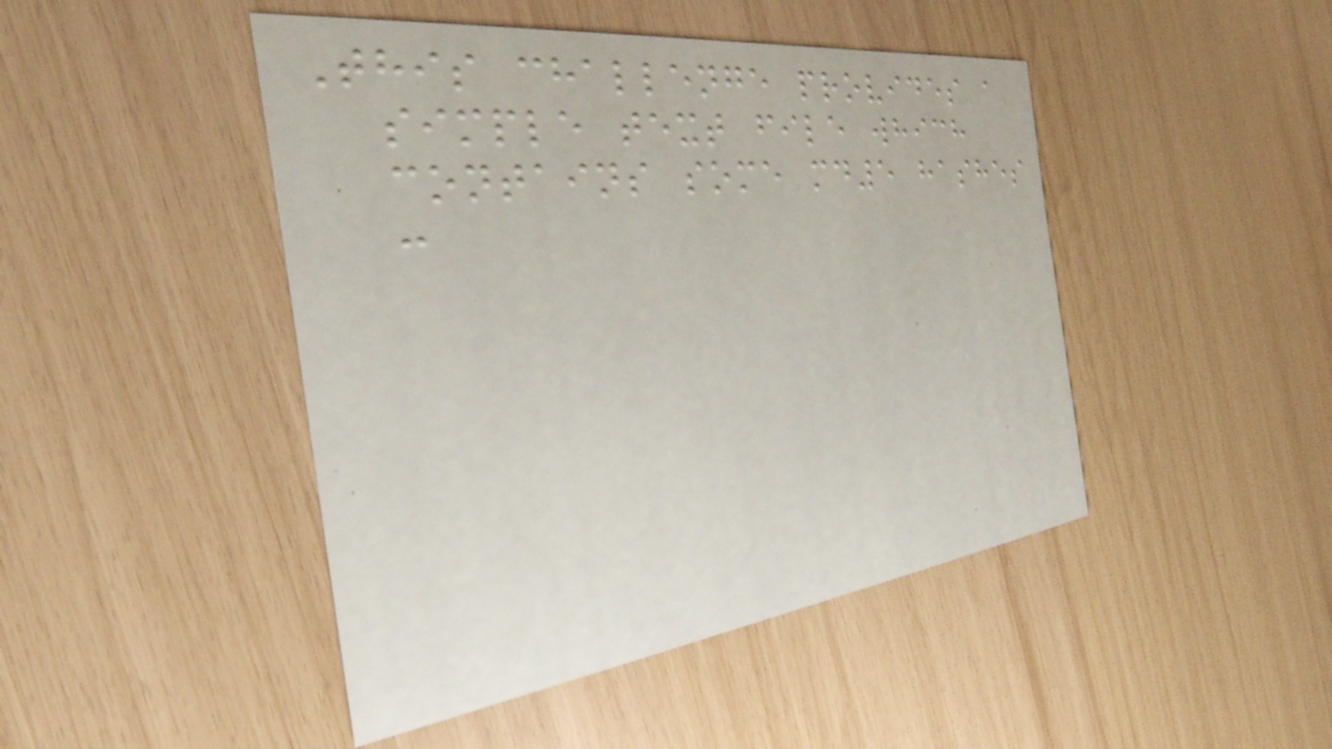This challenge provides a
simple text file which
contains some md5 hashes
:
